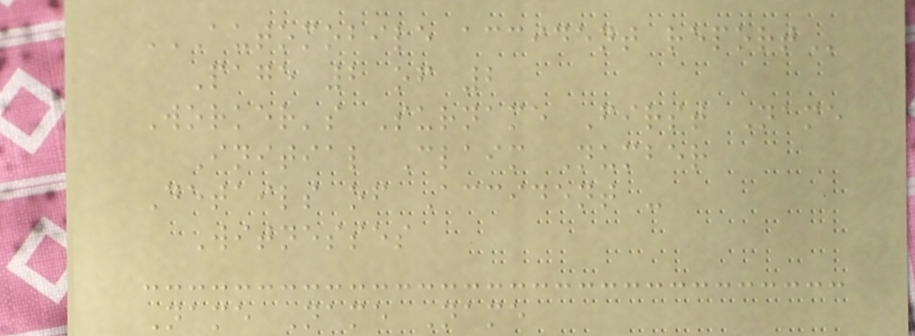AUTOMOBILE ACCIDENT REPORT
Page 2 of 2
Worker's Surname First Name
Initial Claim Number
Details of Accident -
Witnesses
Name Name Name
